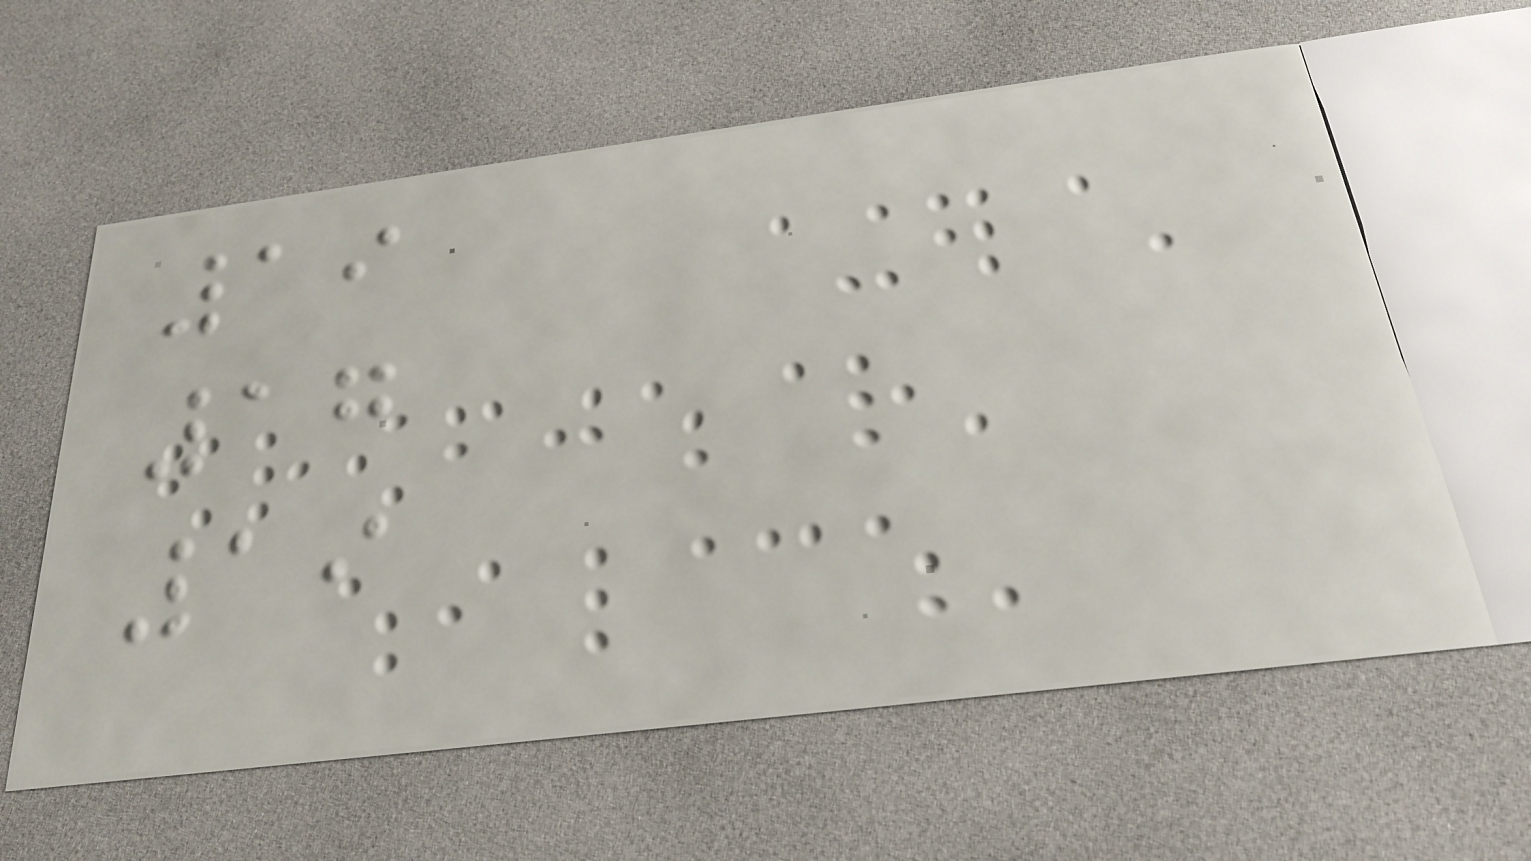19
17
19
